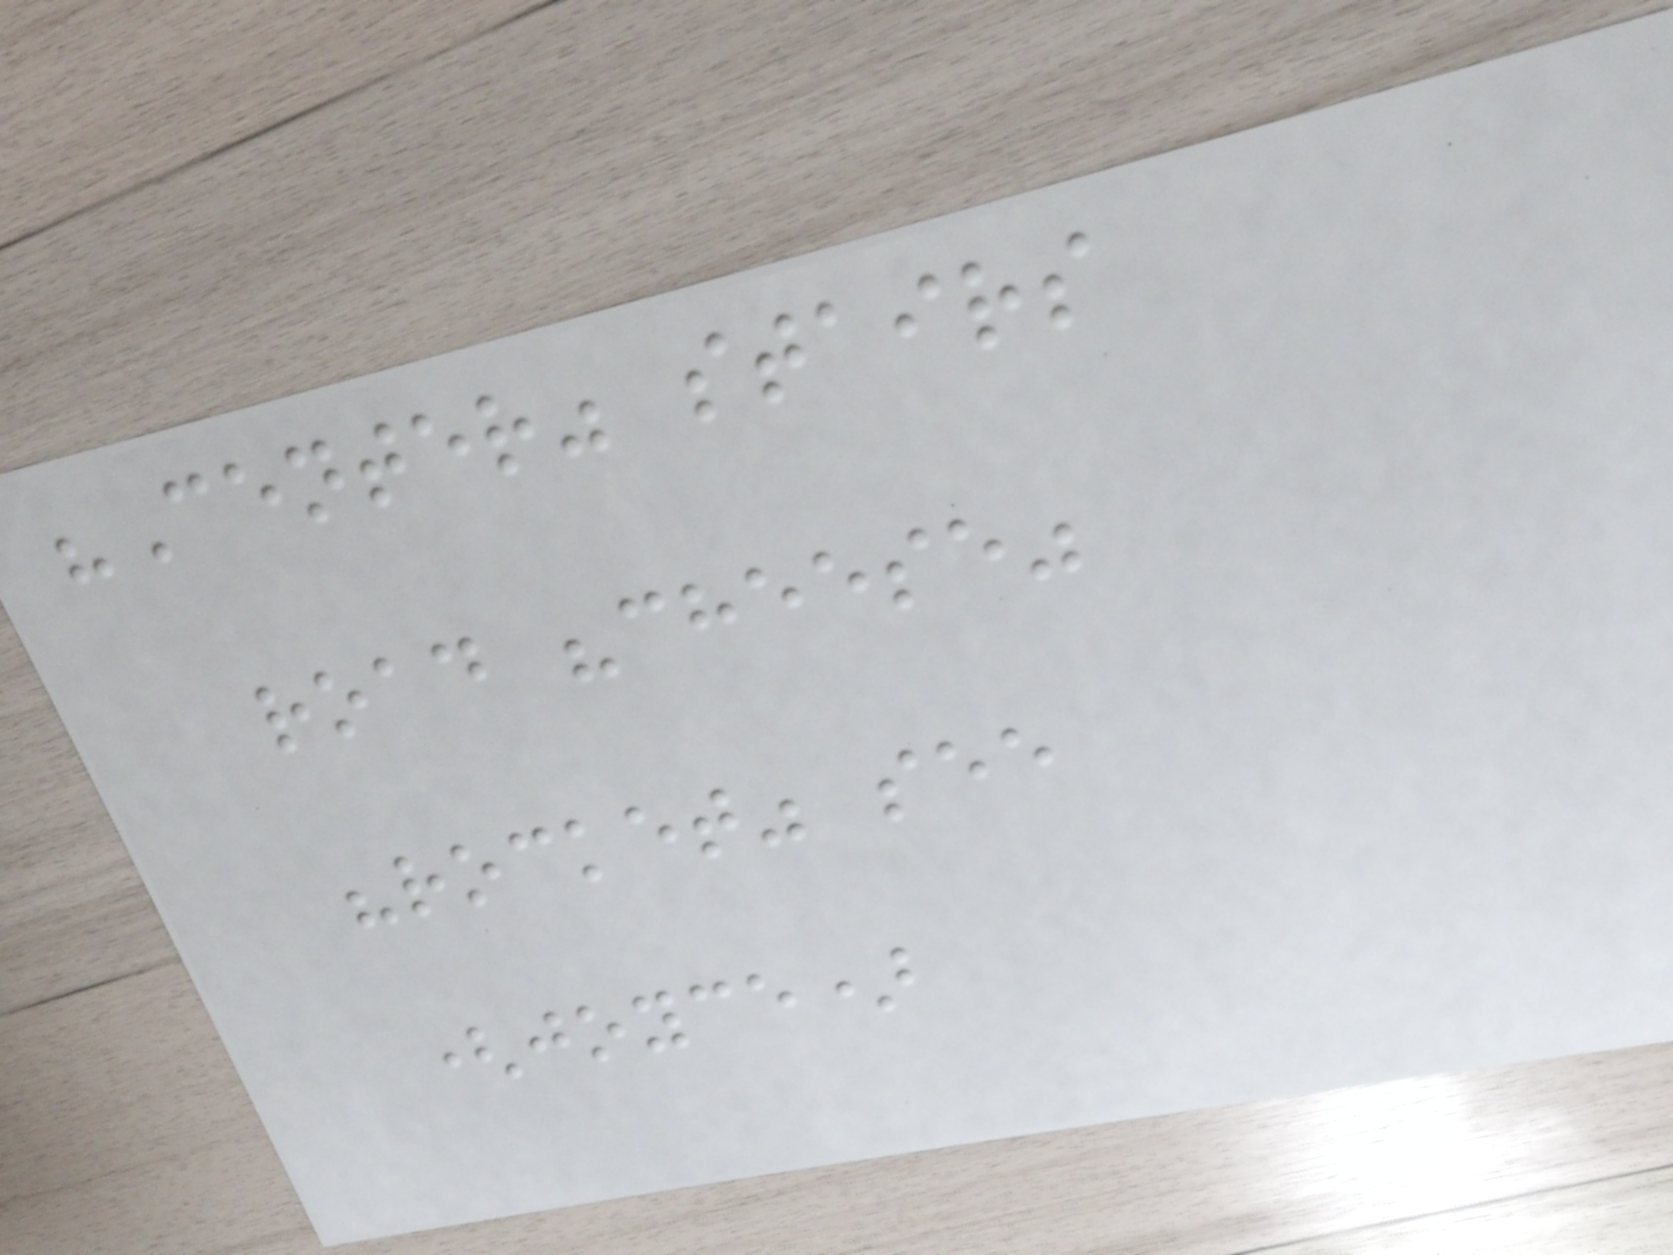"Center" stairs
road "cheese"
"rocket" see
(joyce)
